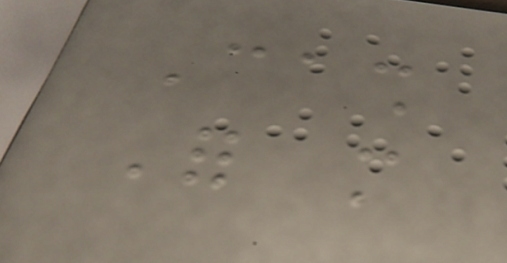Cash
For more
